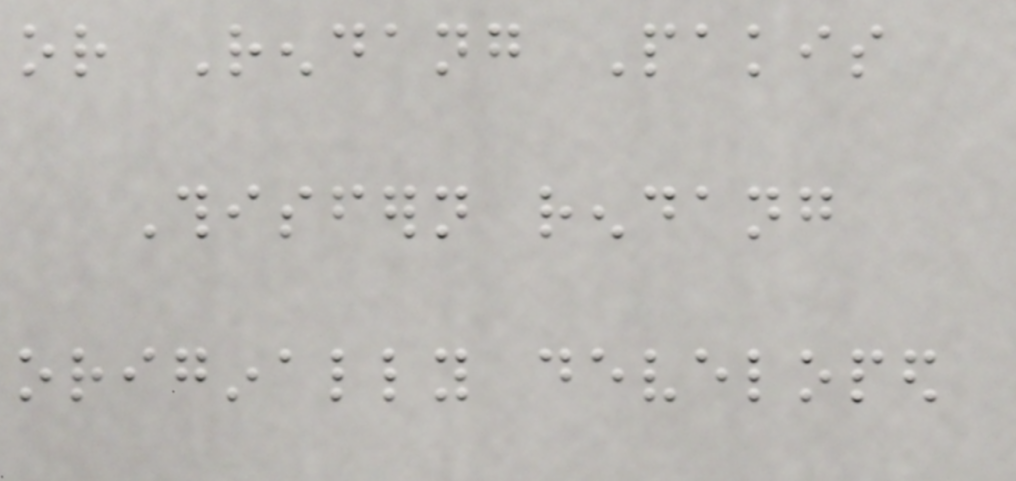or Rendang Pakis
Thisfern rendang
originally developed
